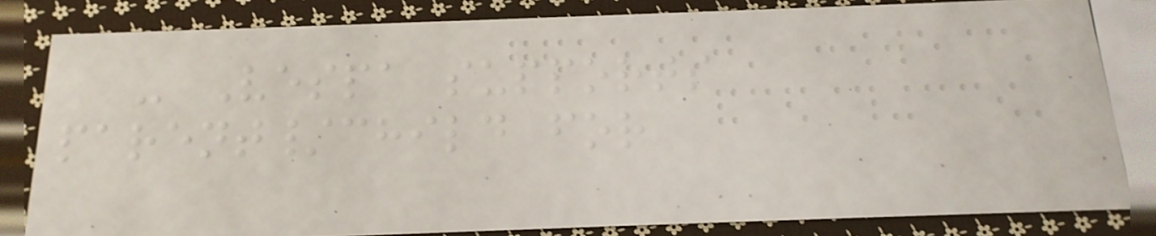- Vespa supports
parent/child for
